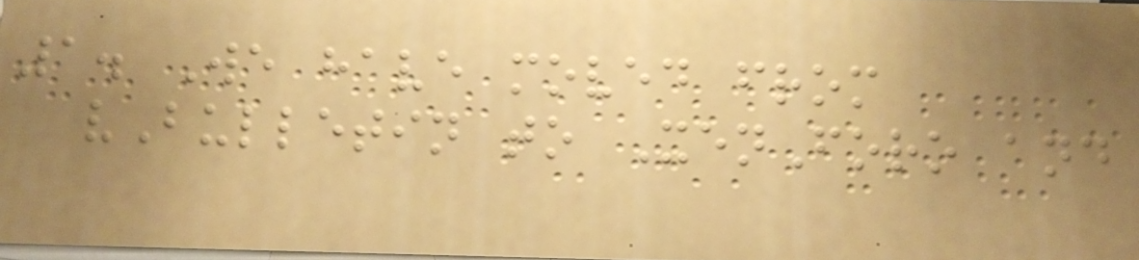1. We have moved from
vBulletin to XenForo and
